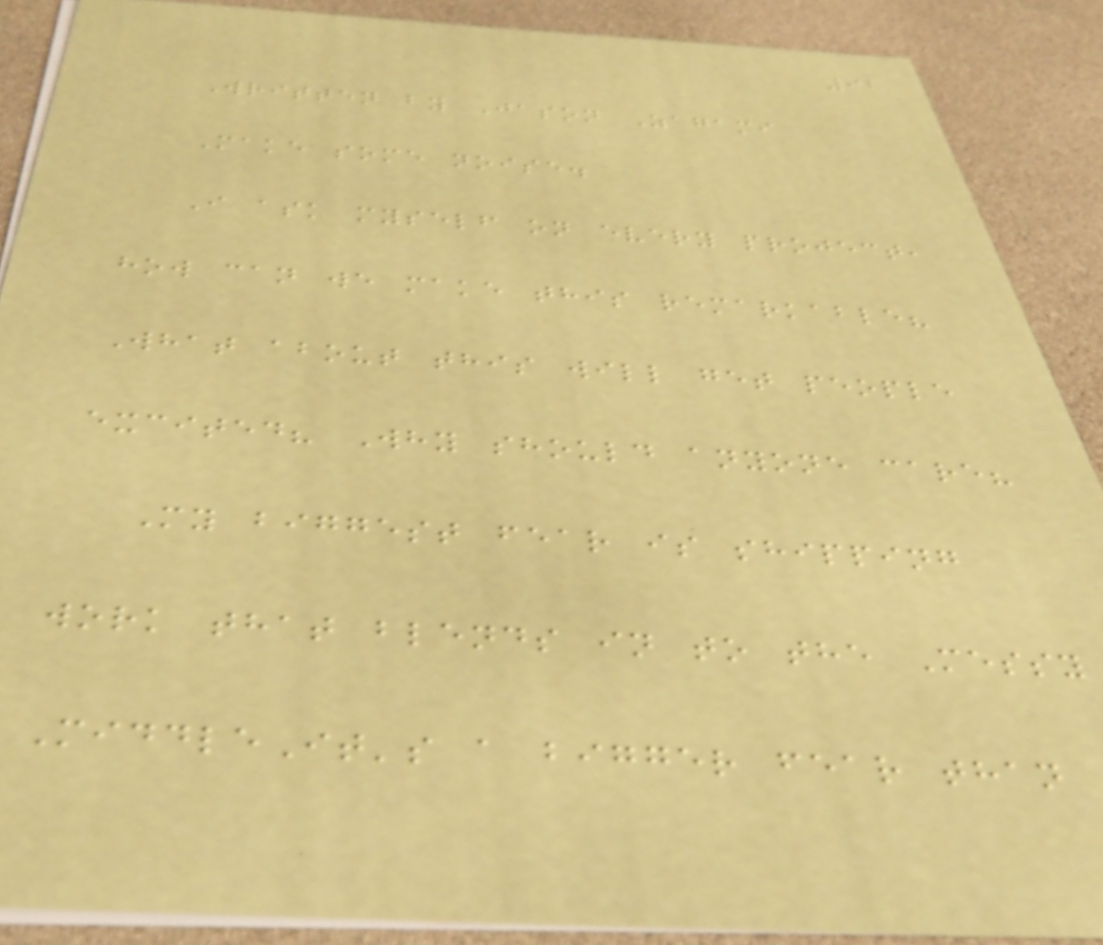92
Written by Jason Zagami
Make some noise.
I ask myself on every project,
how can we make this remarkable?
What about this will get people
excited? Why should anyone care?
My biggest fear is shipping
work that blends in to the Messy
MiddleIt's a bigger fear than
